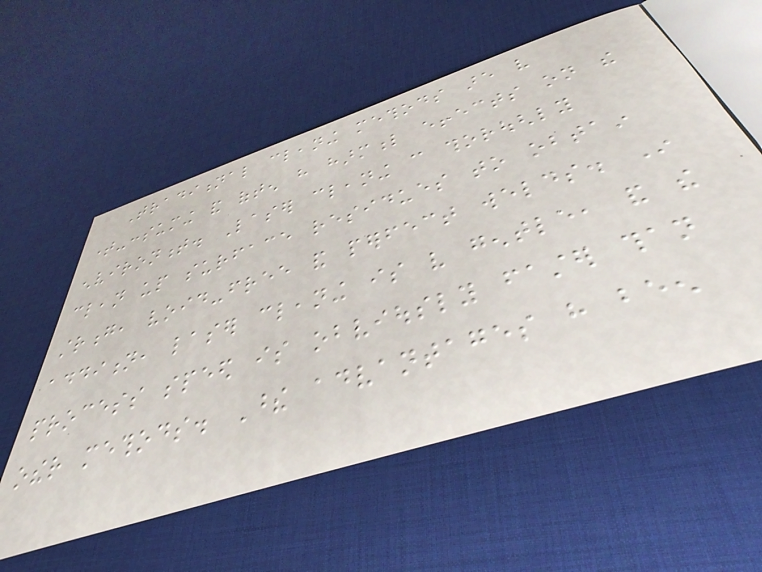Traditional cleaning methods are very
time-consuming and often have harmful effects on the
environment. Laser cleaning can thoroughly
clean up surface residues to obtain
strong, void-free and perfect welds. In
addition, laser cleaning is very gentle, and the
process speed is obviously faster than
other methods. These advantages have been
